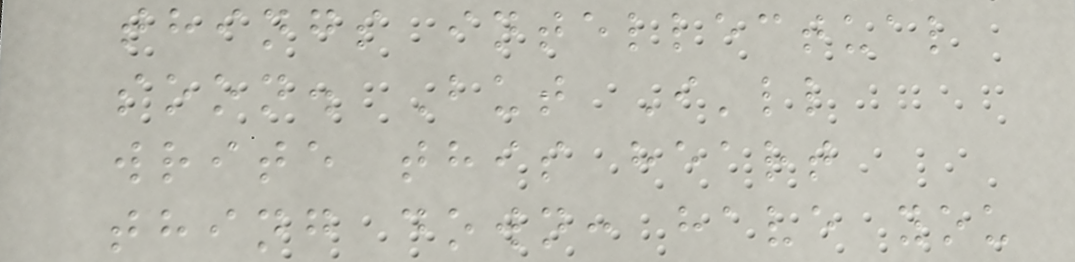things intellectual
soon. But I'll
write this heart
thing down: have you
